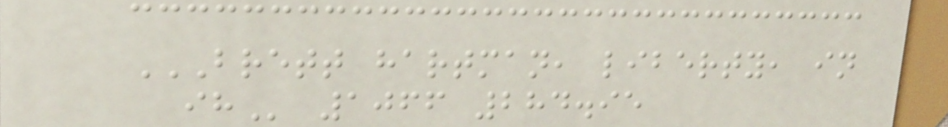BRETT HARTMAN, LIBERTY, IN
IH 1066 284.95
